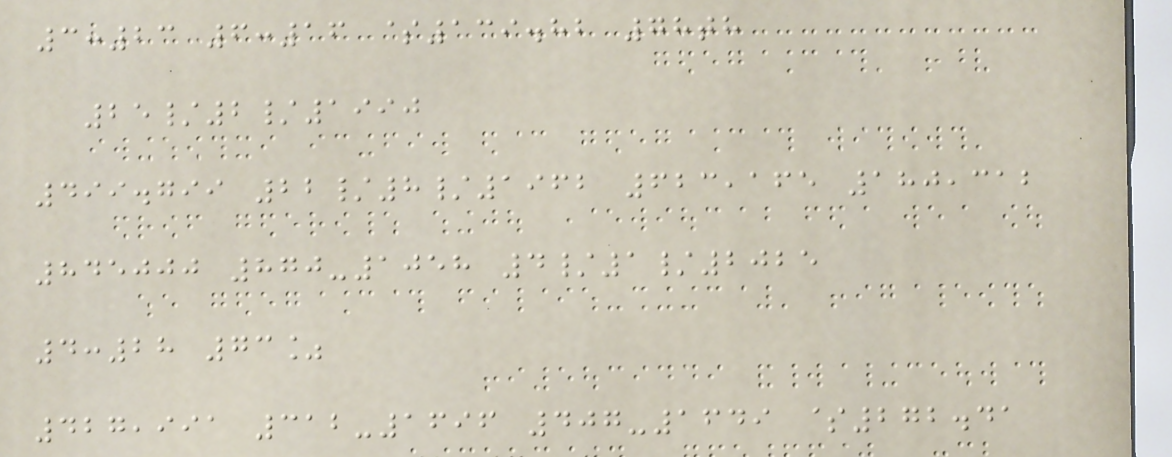3:23 6:16 $139.82 78th
25/2/1990
499.799 22/8/1962 623,165 180,312
845000 870-1058 4/1/2025
4:28 73%
427,991 312-1696 407-1649 $272.41
